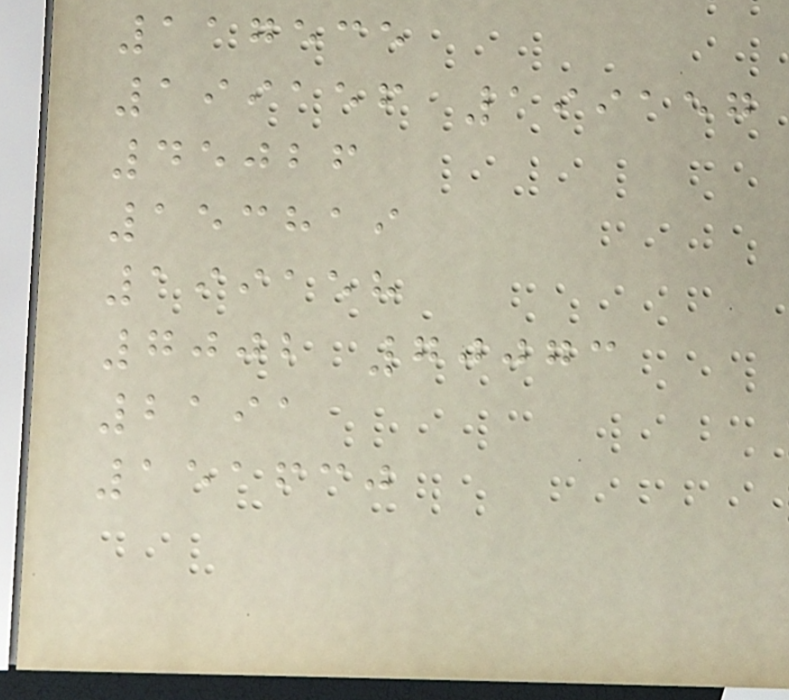117535
199156 199157
45026
153819
199158
7002 70073
2191
151630
